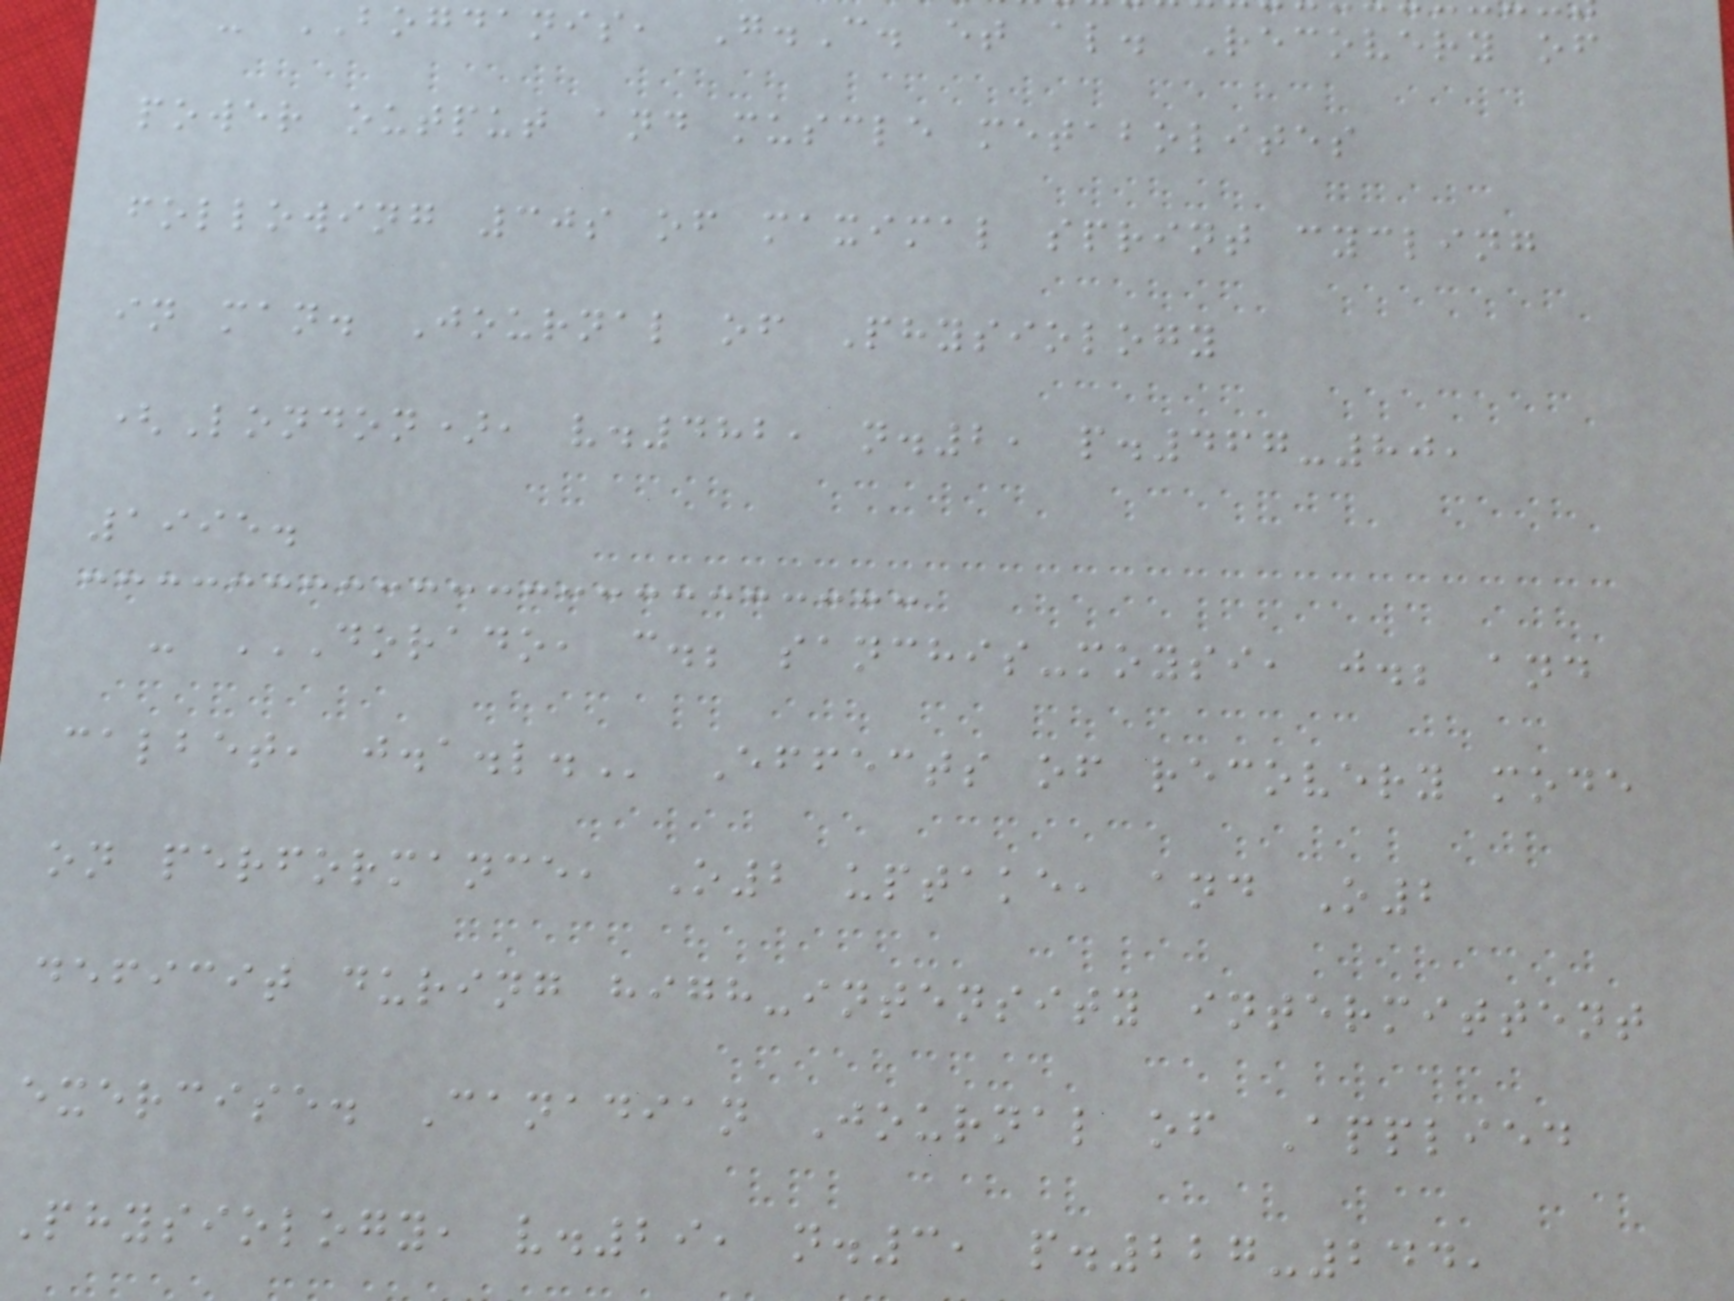- BOGDANIS, G.C. et al. Recovery of
power output and muscle metabolites
following 30s of maximal sprint cycling
in man. Journal of Physiology
(London), v.482, n.2, p.467-80,
1995.
- DORADO, C.; SANCHIS-MOYSI, J.; AND
on performance, O2 uptake, and O2
deficit during high-intensity intermittent
exercise. Canadian Journal of Applied
Physiology, v.29, n.3, p.227-244,
